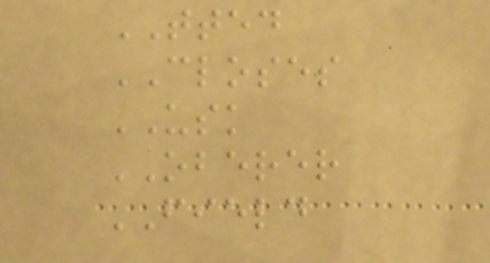TTED
CLOSES
USK
OBERER
FIELD
